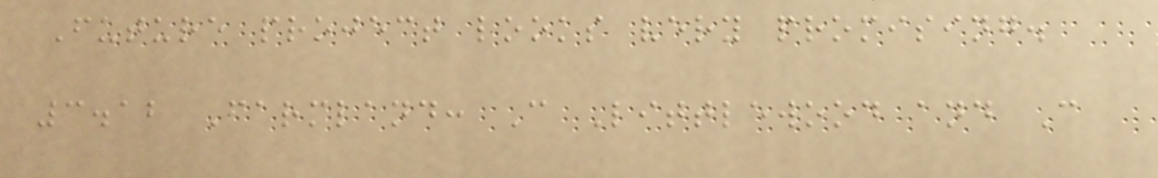Future project looks very promising.
3.12 Farmland: C Littlewood and C
